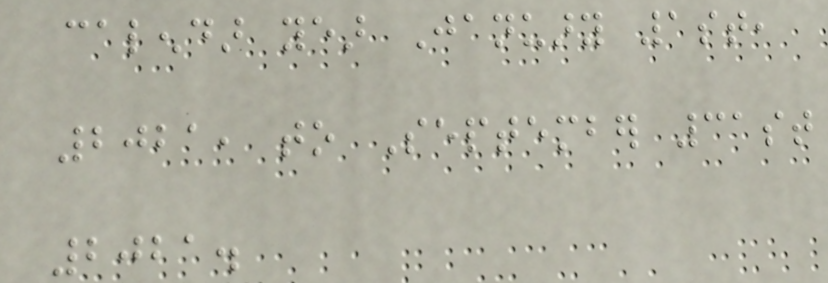calendar year January 1st,
2021, to September 31st
2021.
